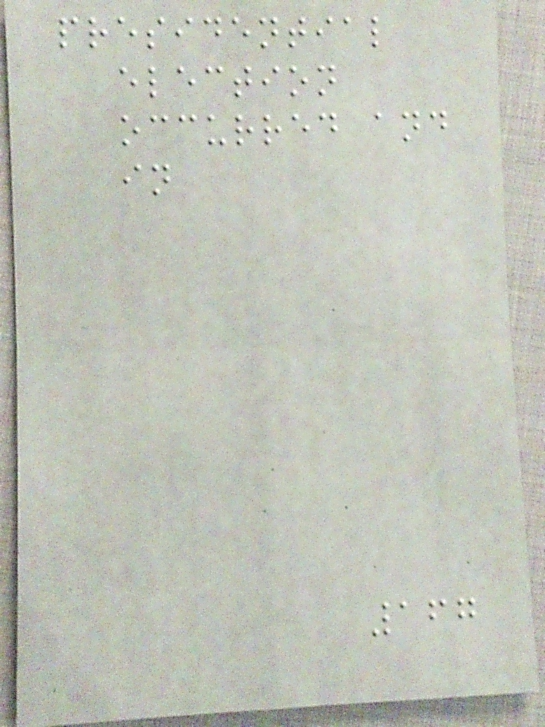presidential
election
occurred and
in
167
